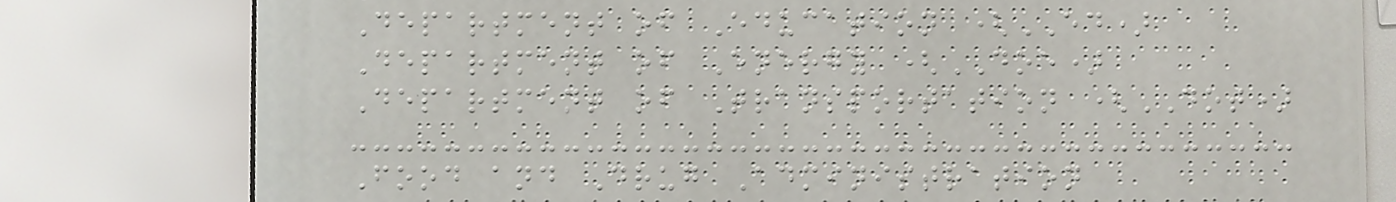Department of Education (ED)
Department of Energy (DOE)
Department of Transportation (DOT)
Food and Drug Administration
